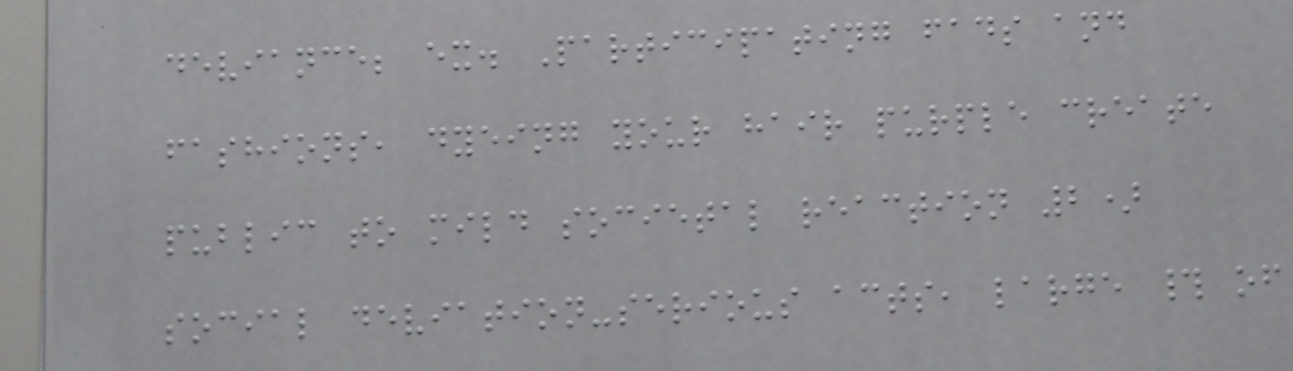deviance; ex. Participating fads and
fashions, dyeing your hair purple create
public to mild societal reaction 2)
social deviation-serious acts, large # of
